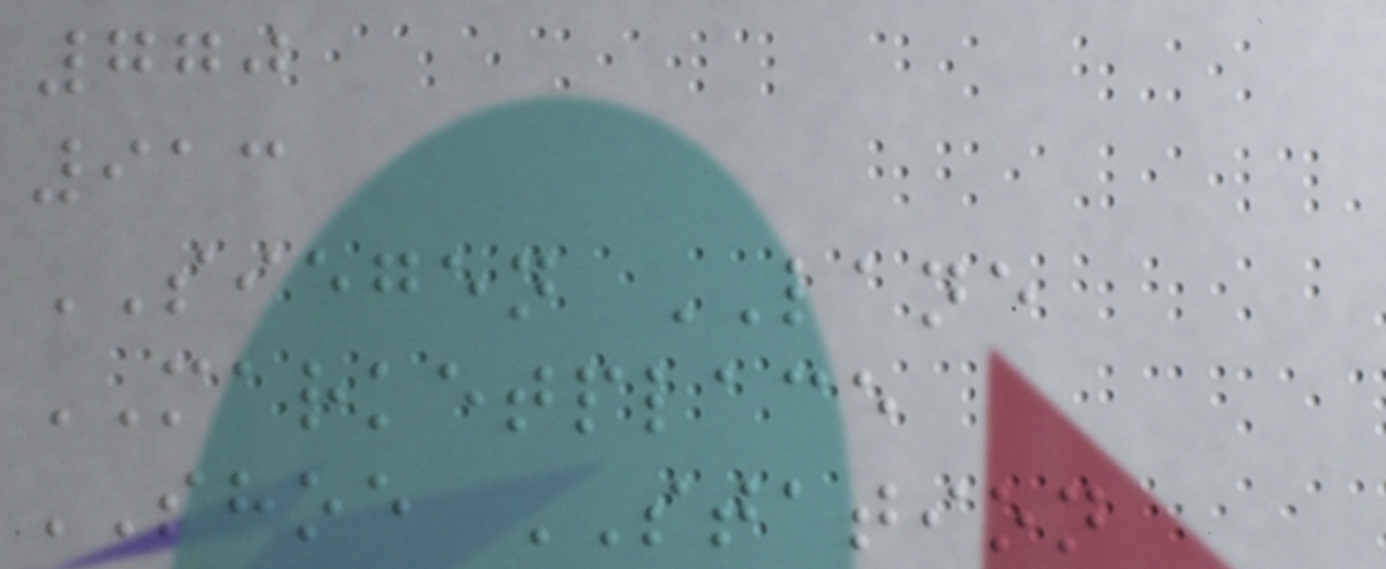770
913
SIEGEN LANE
MARKETPLACE
SHOE STATION
